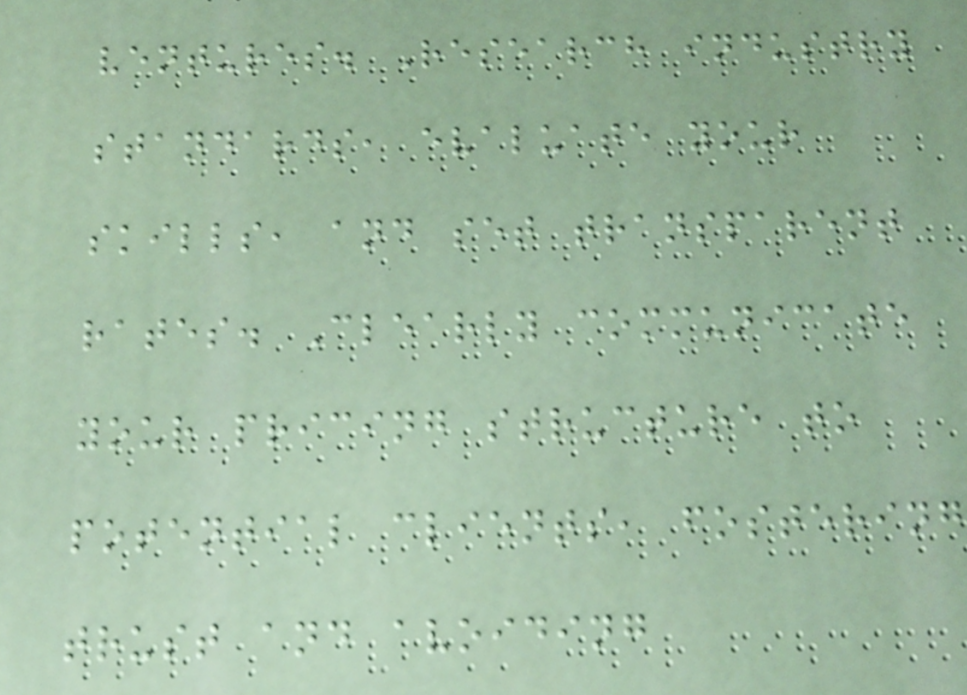ventures. Research industry
standards, evaluate your
skills, and set transparent
rates. Clearly communicate
your pricing structure to
potential clients, fostering
trust and avoiding
